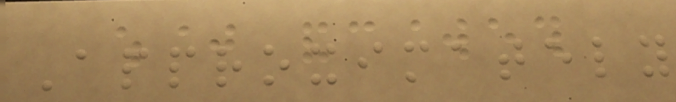Approximately
